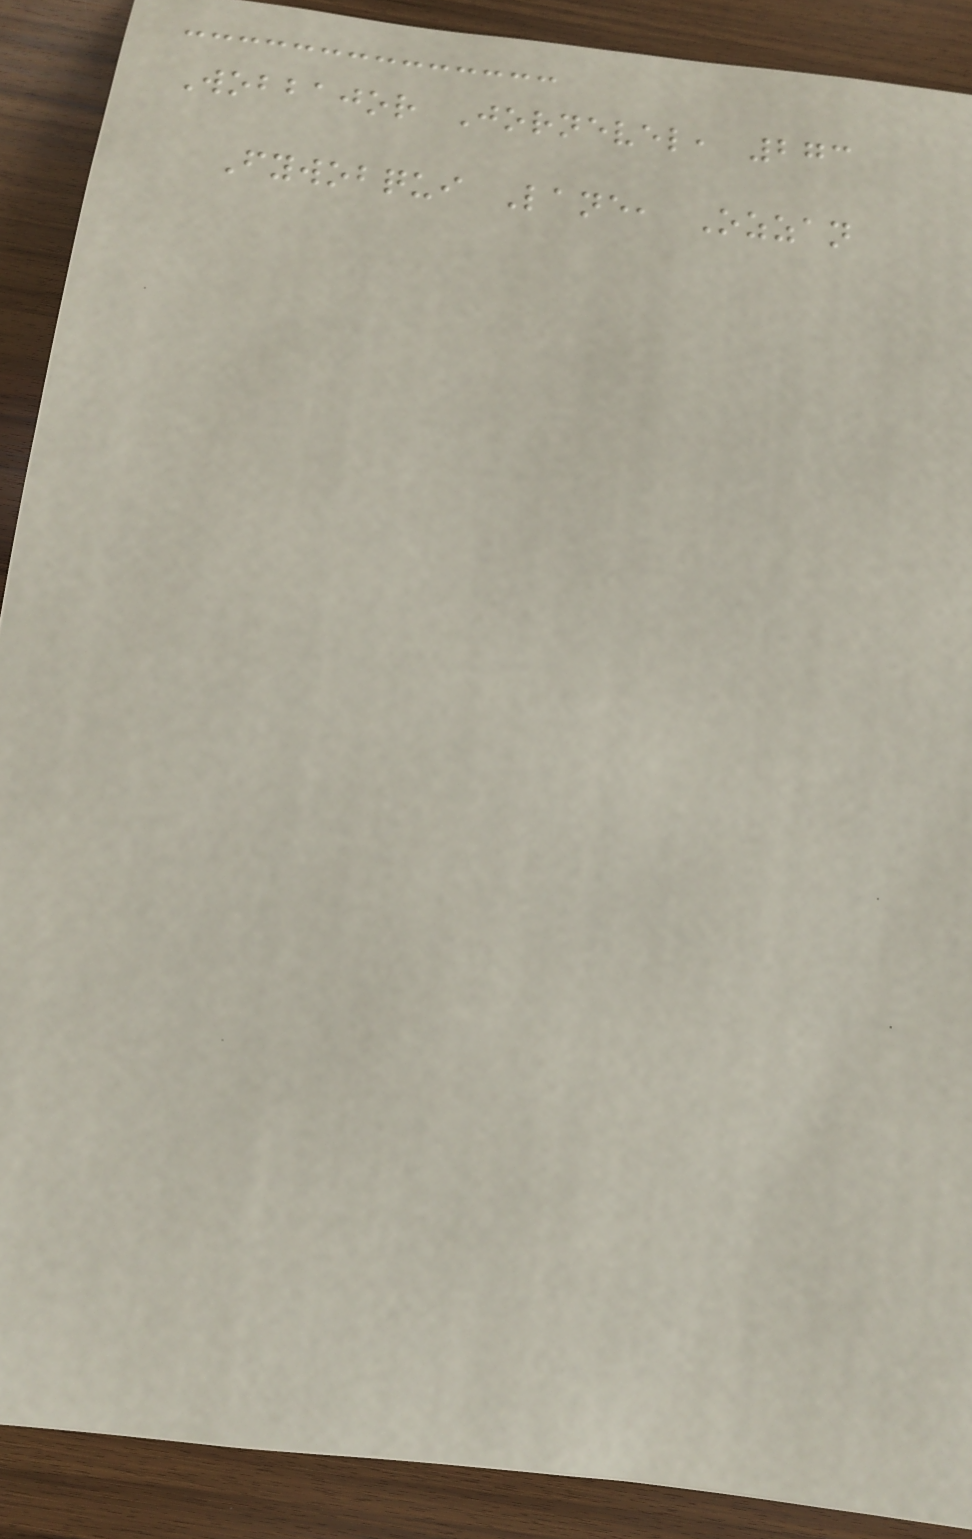Wobbajor Jornevel, 273
Fywobqui Lane, Ozzan
